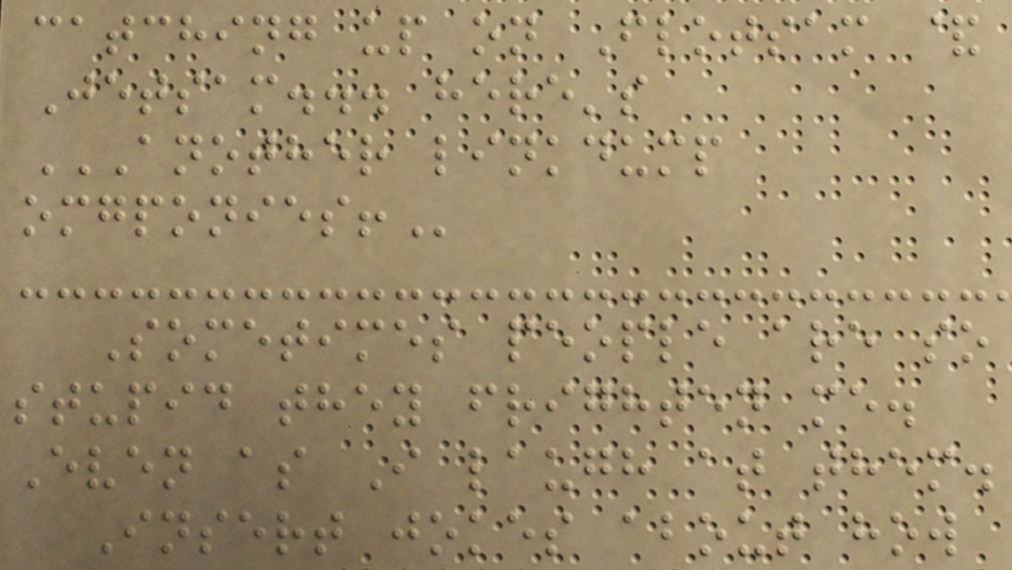catching up on Flotsam &
Jetsam... here's
ANOTHER LINKDUMP
OMGPONIES!
Sometimes people are so
stupid they frighten me.
Even as I laugh at them.
Insert jokes about how
